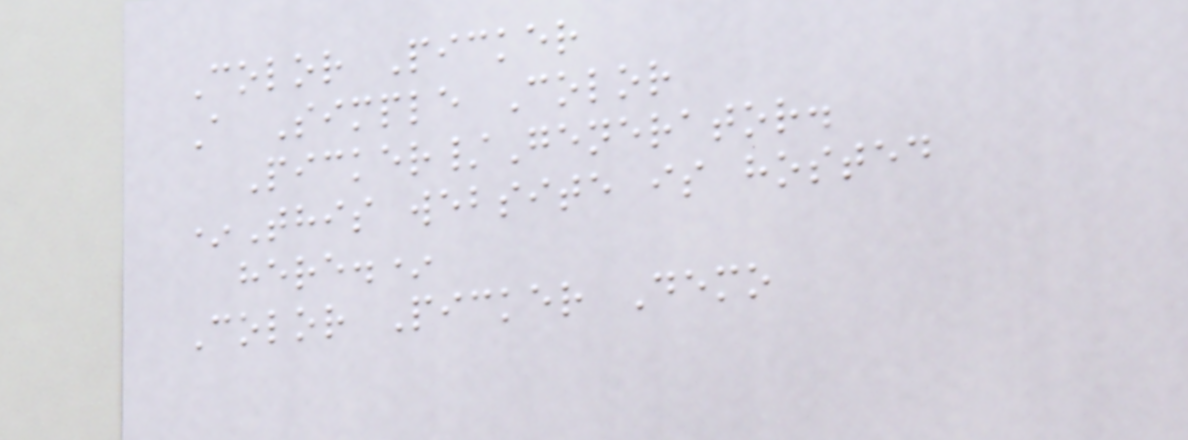Color Picker
A Simple Color
Picker/Generator.
*This website is hosted
here.*
Color Picker Demo
